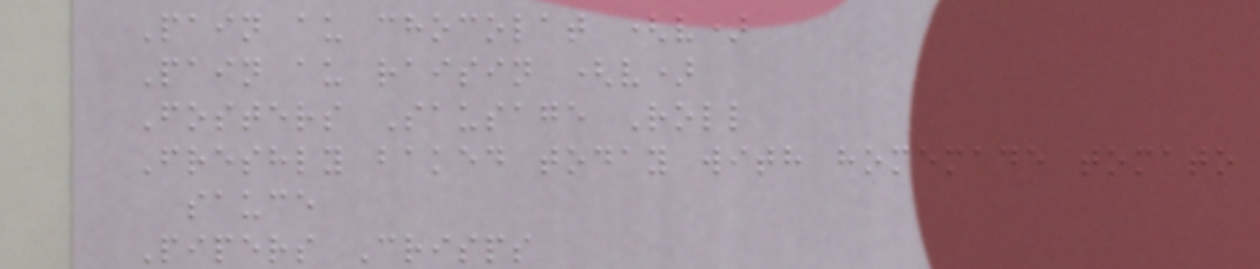Pain au chocolat (v)
Pain au raisin (v)
Fosters Sausage Roll
Freshly baked today with homemade tomato
sauce
Pipers Crisps
